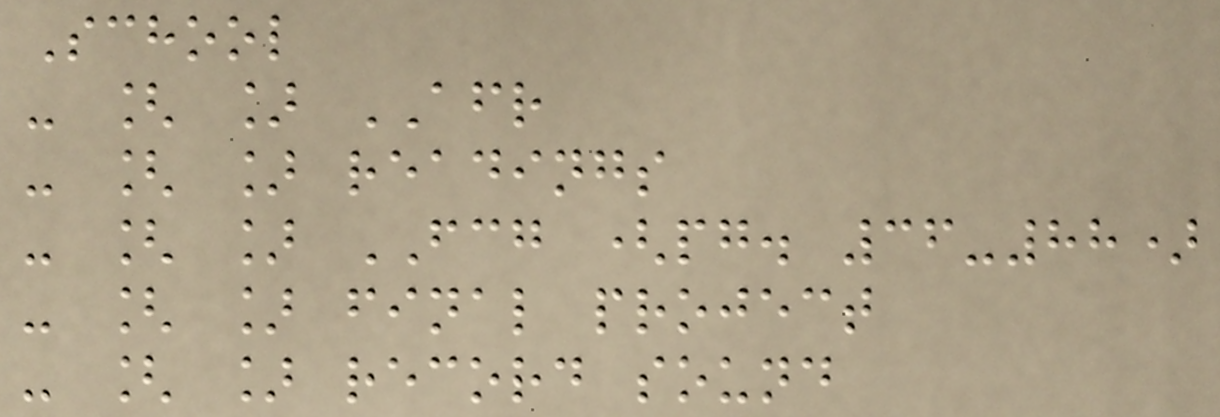School
- [ ] AFR
- [ ] readings
- [ ] FCG (pg. 36-88)
- [ ] final project
- [ ] record sound
